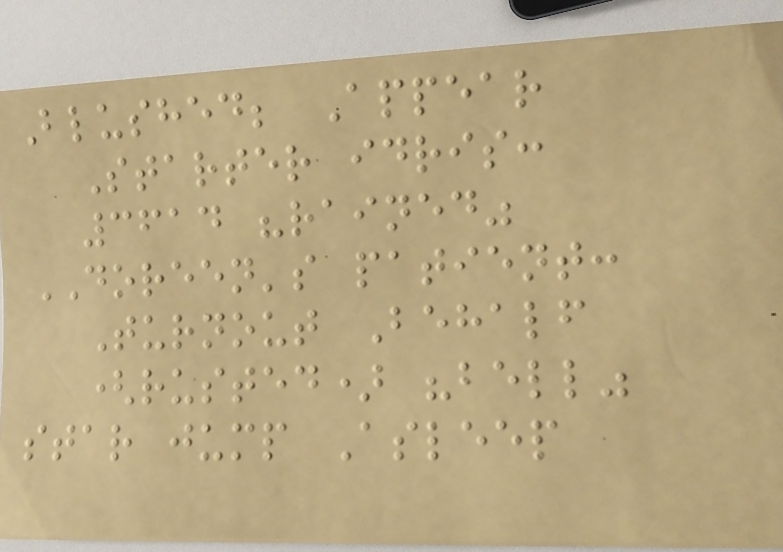Blushed; Appear
Starter idris:
3614 "rained"
DOREEN's patient:
Turnout Behalf
(rusted) "bell"
star jump Asleep
